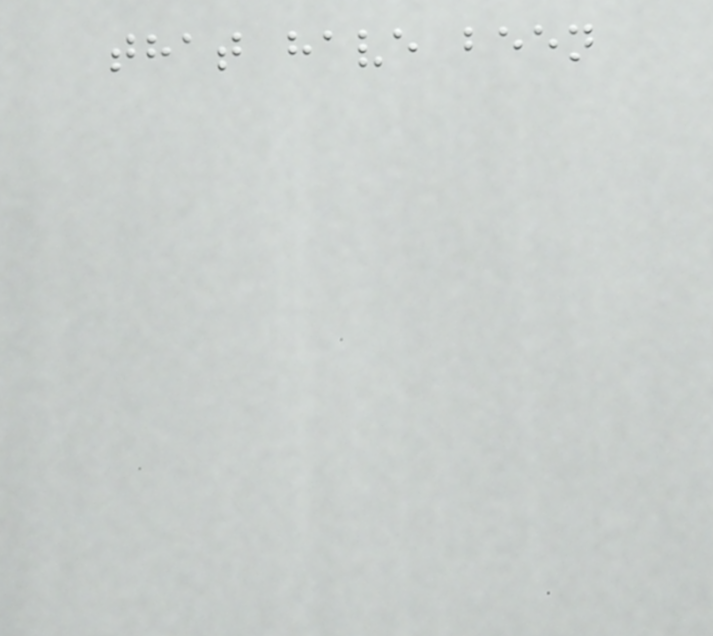that have been
